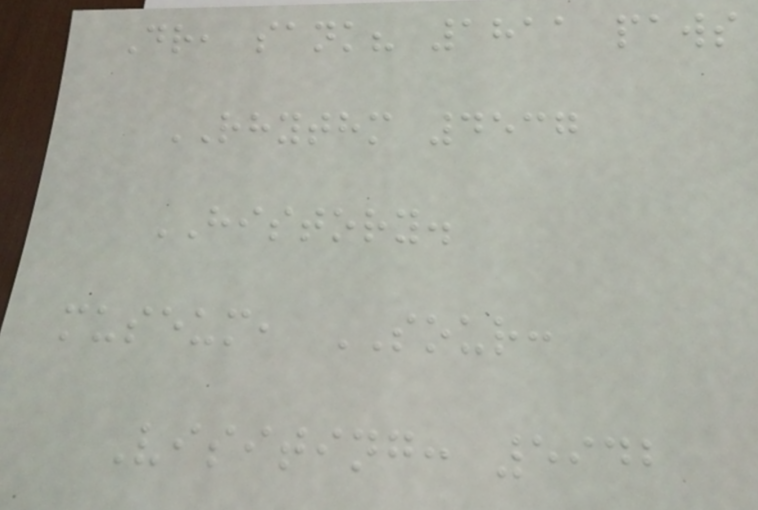Dr, sank? 1811 paws
RHYTHM 4537
HISTORY.
museum, SOUR:
Visiting: 5942
